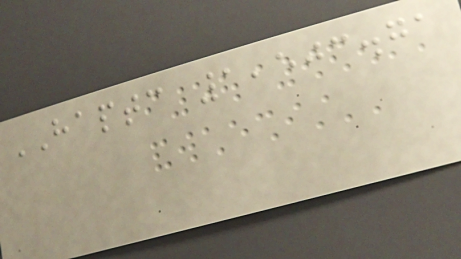HAPTC 1,503.71
